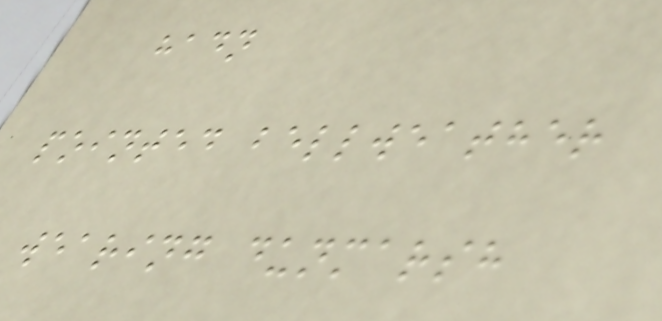hadn
pointed bellweather
wearing dunmarsh
